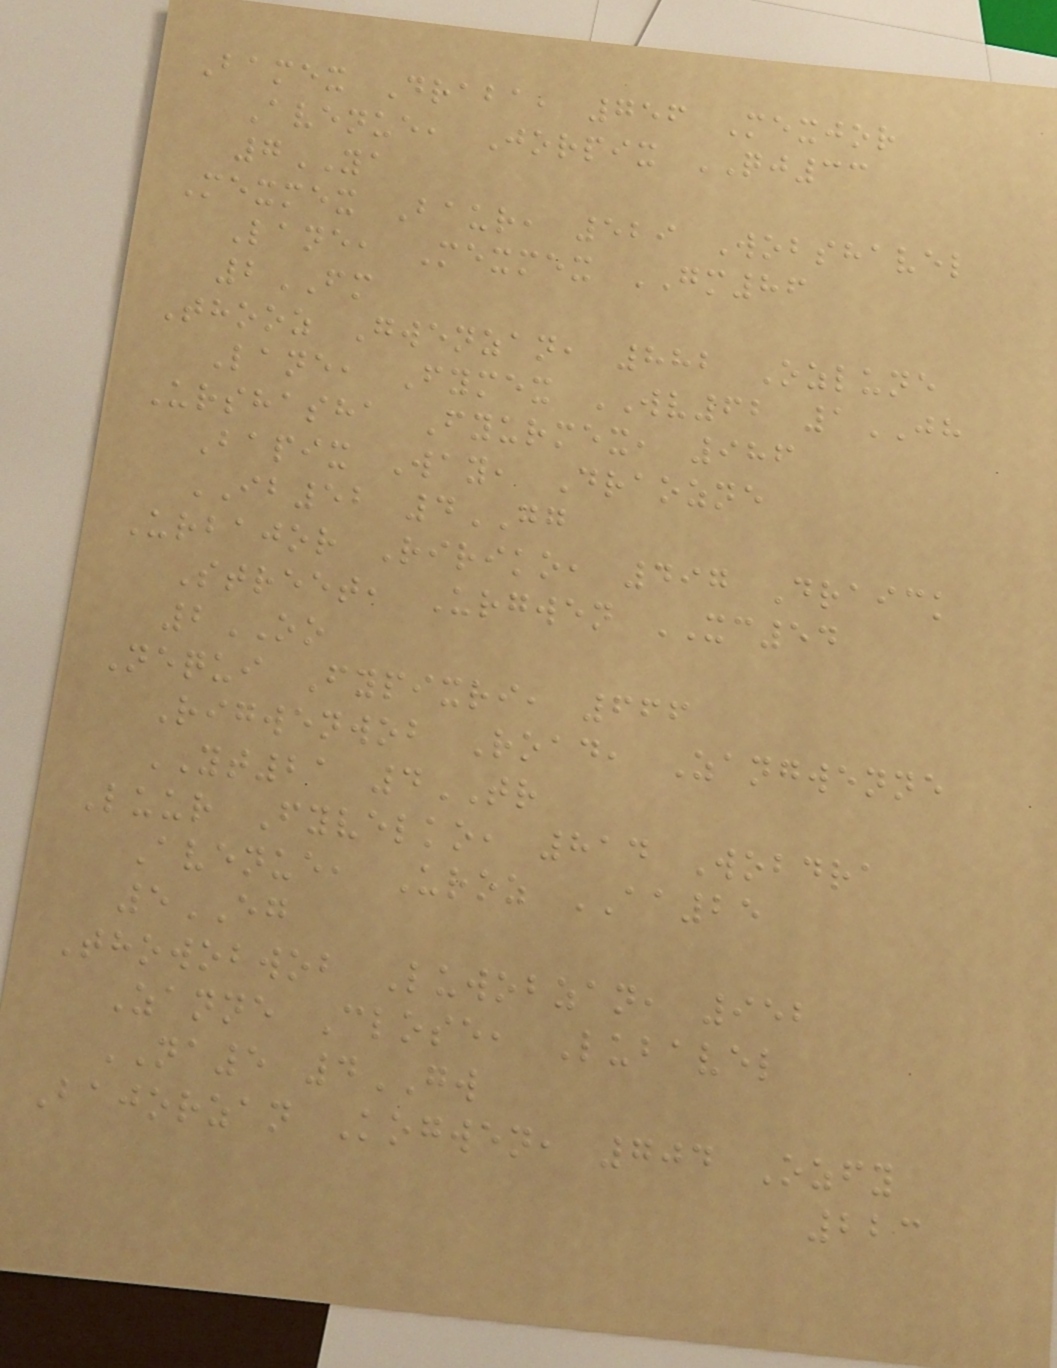Bamex Draba, 756 Mexjor
Avenue, Jorpix QJ33
7YA
Mexmex Baur, 529 Wobshavel
Lane, Mexmex GM86
2FM
Thooz Gwenzan, 882 Ozlune
Lane, Fymex WV62 1JH
Urshasha Fyurmex, 986
Bapix Way, Draozne
IB52 4GG
Urbajor Ririko, 497 Draick
Street, Urgwen XC54
2OO
Nequi Fypixri, 666
Rigwenwob Road, Zangwenne
YT21 4TR
Luur Fyvelko, 814 Wobdra
Avenue, Uroz AA25
5EG
Thowobwob Luwobzan, 952
Zanne Close, Lubavel
NA5 4GW
Bajorzan Kogwen, 704 Ozfy
223
